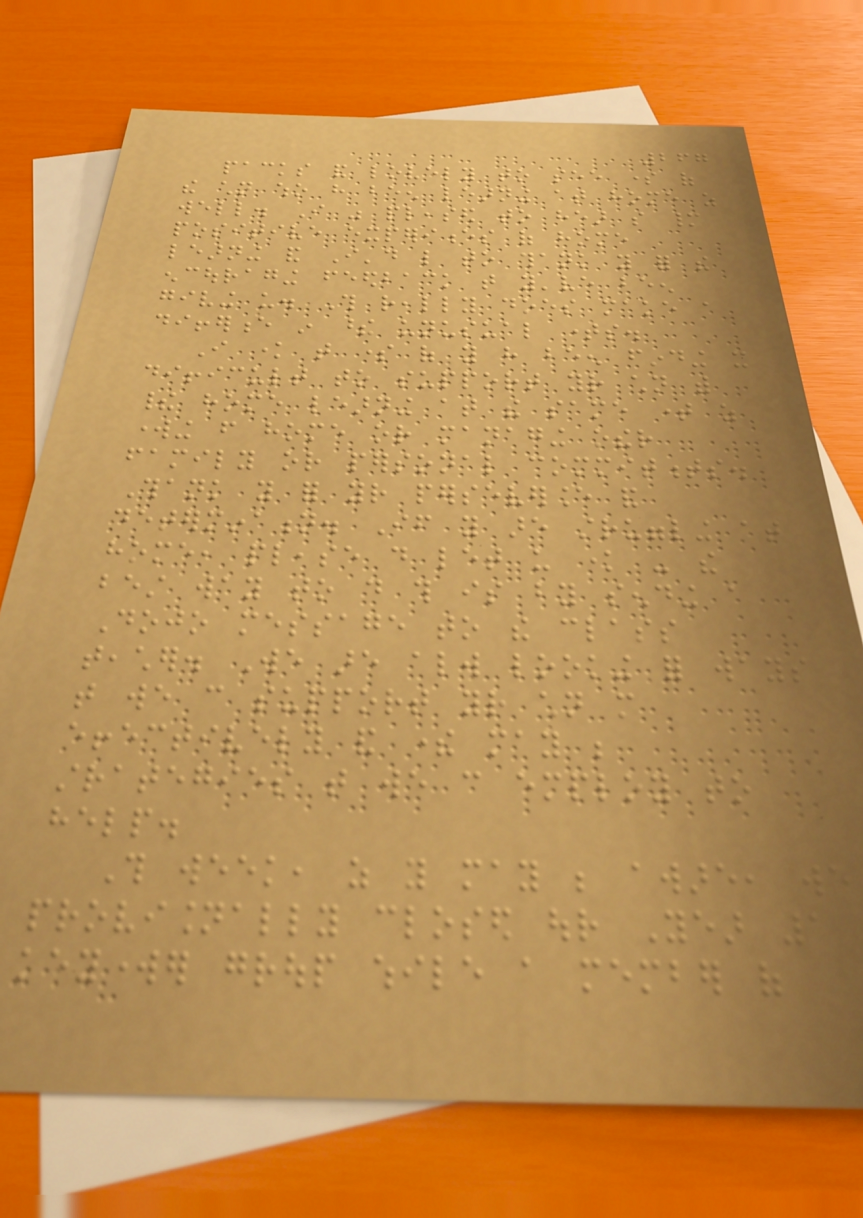267
packs and lovely to see some of
the children who have been learning at home as
well. I was pleased to hear so many
positive experiences of home
learning and I'd like to thank you for the
encouraging feedback that you've been
giving us. This really does make a
difference in these unusual times.
I know that some of you have been finding it
difficult to support your children with
their home learning at the same time as
working from home or managing other
family or personal commitments.
Thank you for your perseverance and
determination. If you are struggling at
home, please do let us know - the
best way to do this is by sending a
Dojo message to the class
teacher. We are always looking for ways
that we can support your children more
effectively and there may be
strategies that we can employ to
help.
This week, as you may be aware, we
provisionally closed our Year 1
keyworker group while a member of
